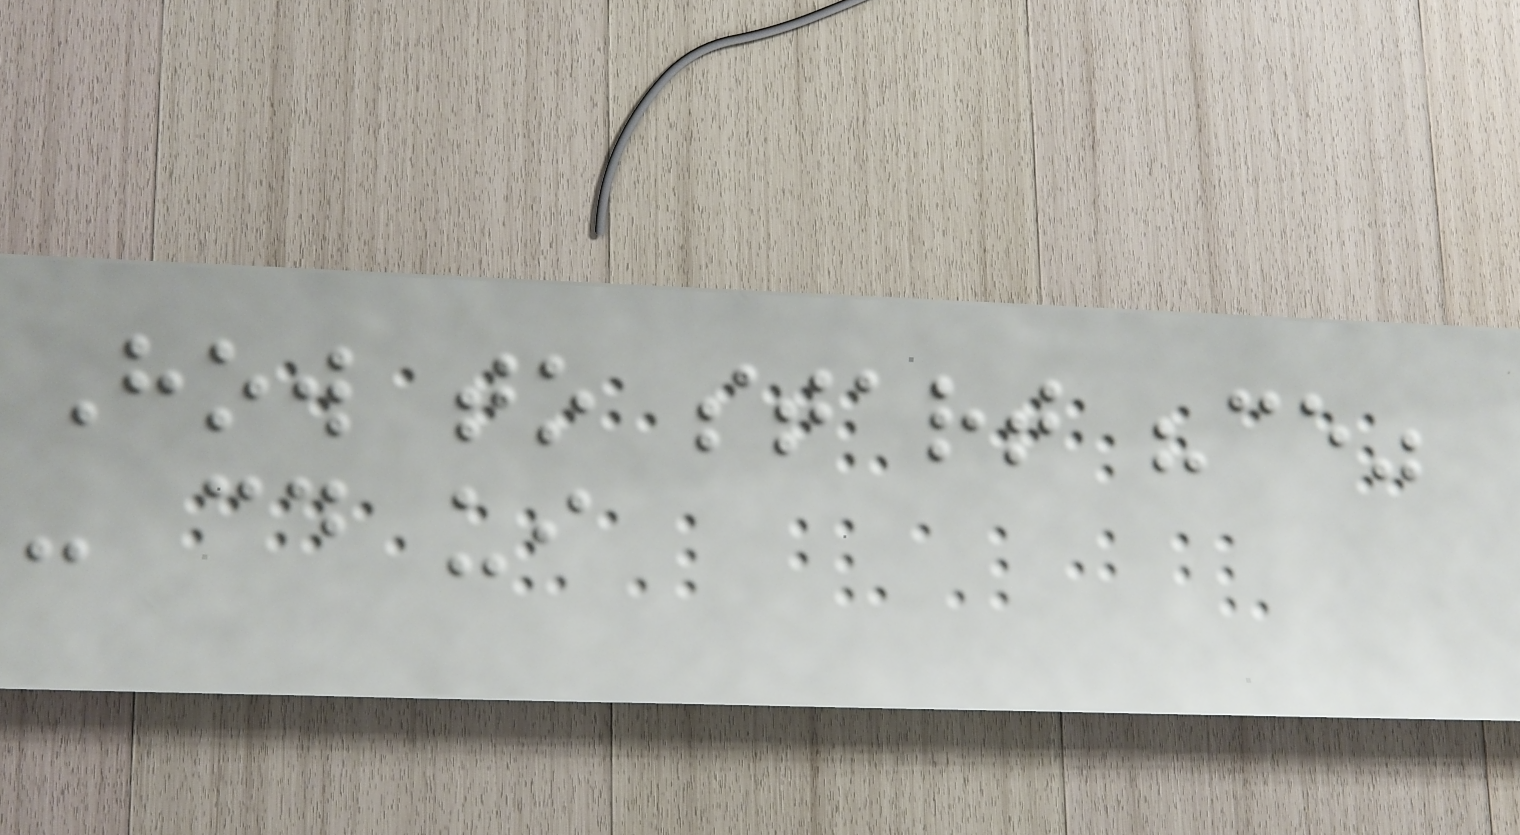How to start "ce"
- cd ui
